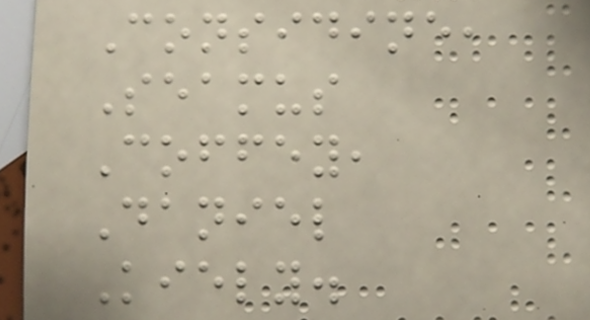Considine,
Seamus
Coffey,
Daniel
Kiely.
